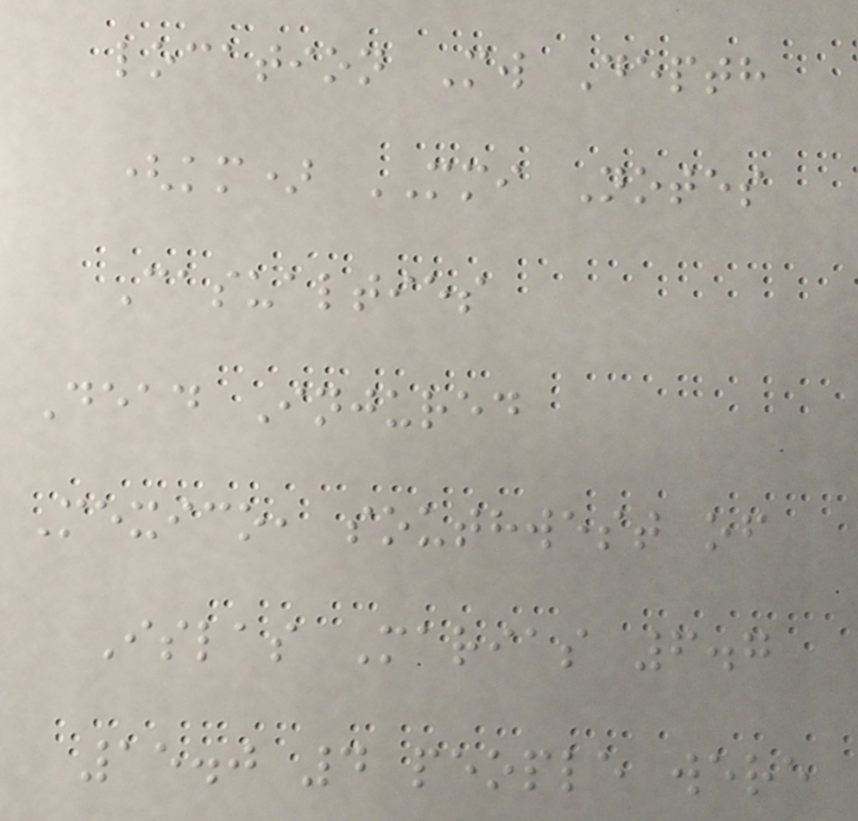location Mw Depth
(km) MMI Notes
Casualties
Dead Injured
Mexico, southwest of
Islas Marias 6.7
15.0 4 people were
